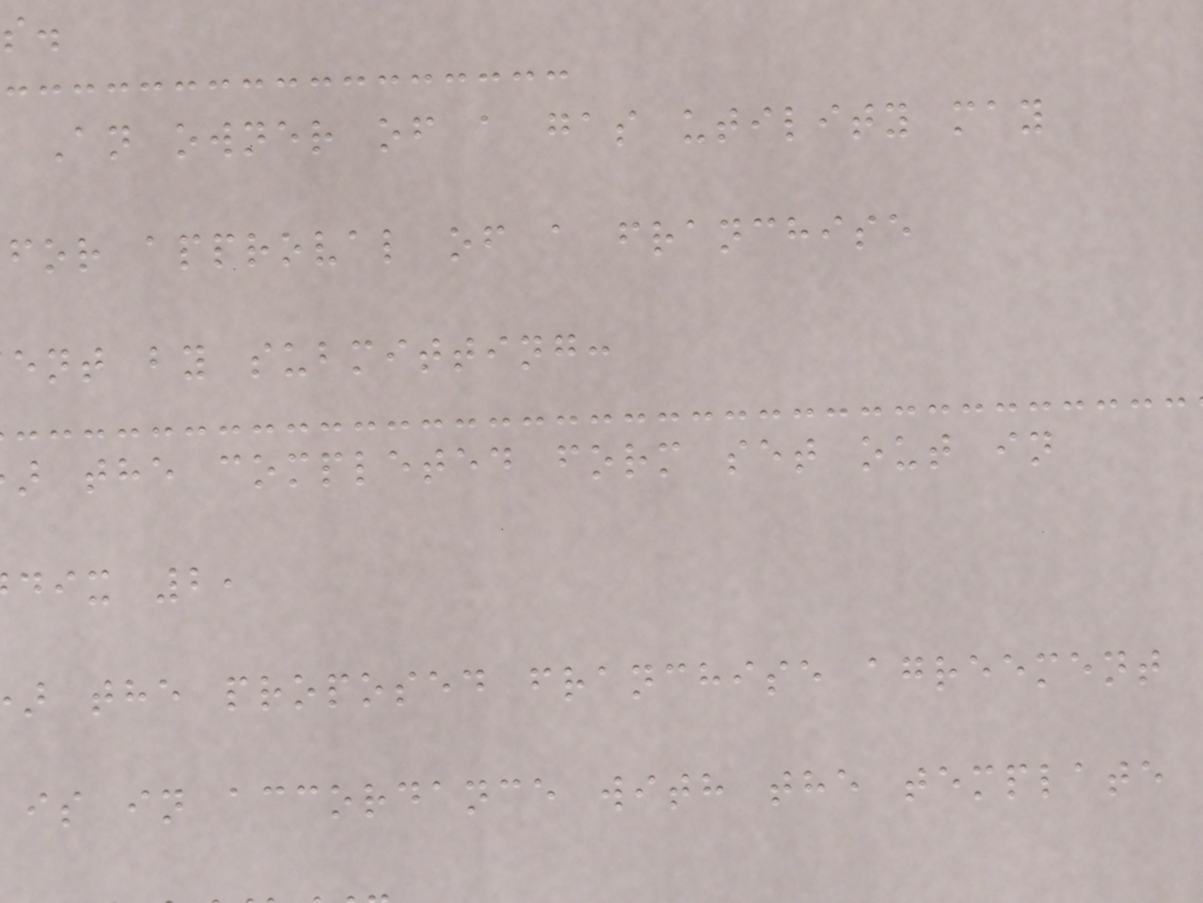An owner of a gas utility may
for approval of a franchise
ent by submitting:
the completed form set out in
dix 2,
the proposed franchise agreement
is in accordance with the template
